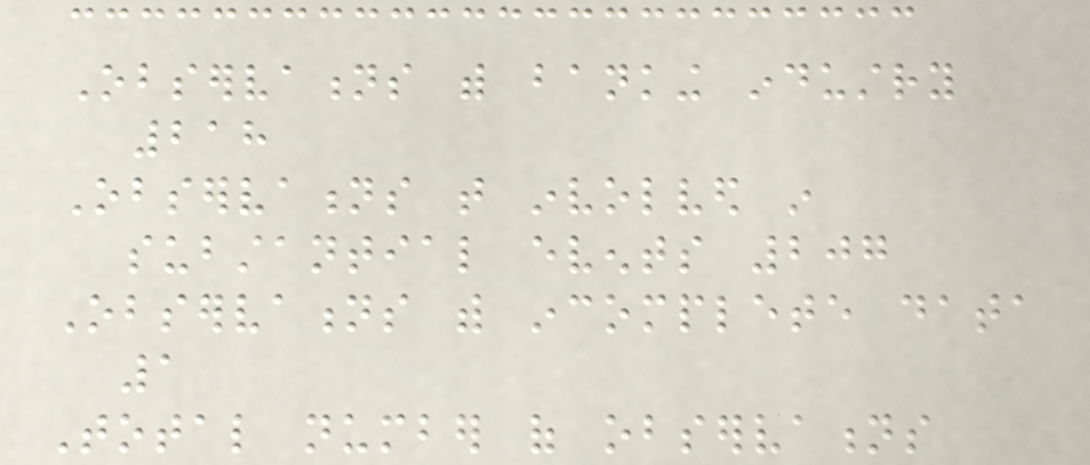Observations with banking industry
218
Observations that involved in
substantial events 207
Observations with incomplete data
1
Total number of observations
